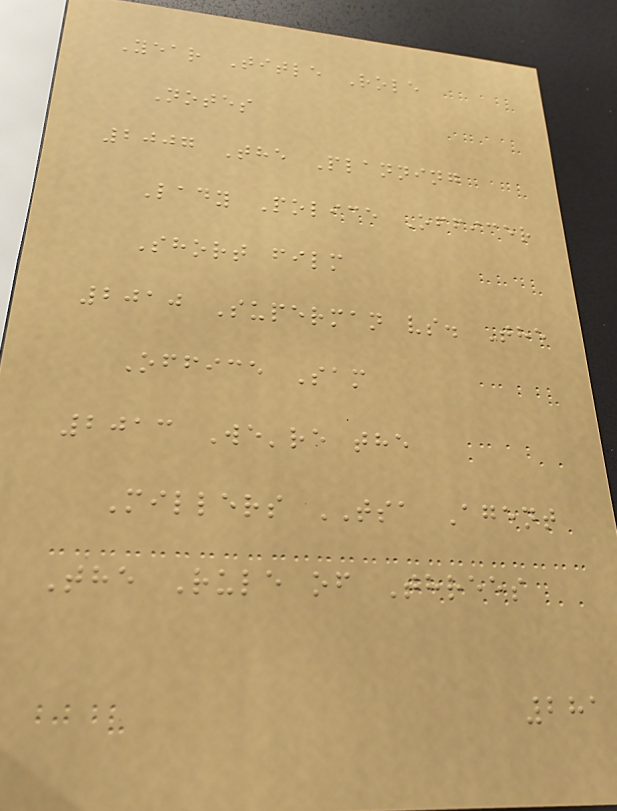Year Title Role
Notes
2007 The Planning
Lady Police Officer
Short film
2010 Superman vs. The
Office Sam
2013 We're the
Millers TSA Agent
The Rule of Threes
281
